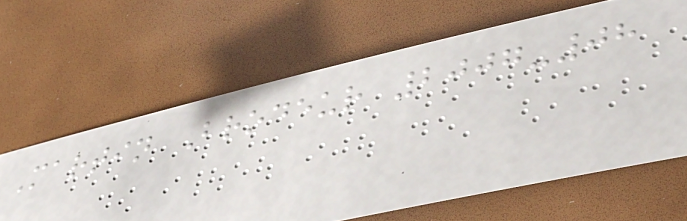Martin Brodeur 2007-08
